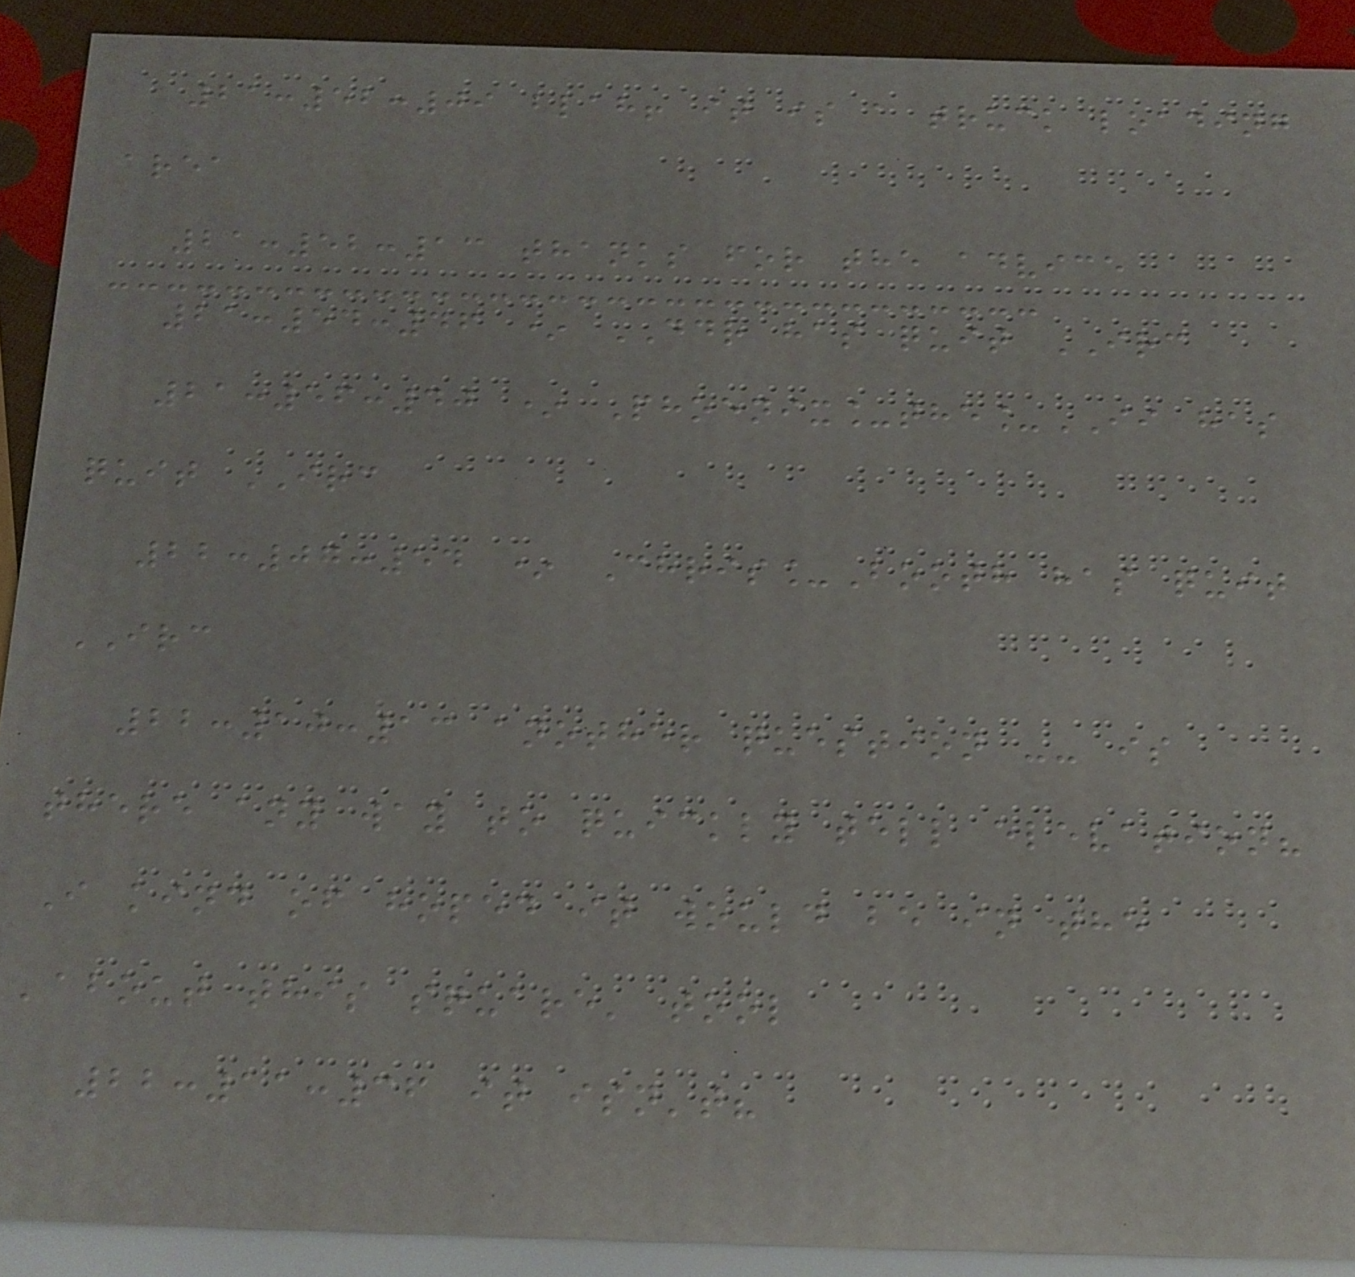21:52:09 blah! it is a truck loading
area
21:52:13 thanks for the advice
21:54:46 * DDR has quit IRC
21:56:40 * Phoenix_the_II has
quit IRC
22:07:54 * Chris_Booth has quit
IRC
22:10:13 another question -- is
there any way to quickly tell elevation?
I kind of hoped it would be in the
'about this square' tool
22:11:36 it isn't?
